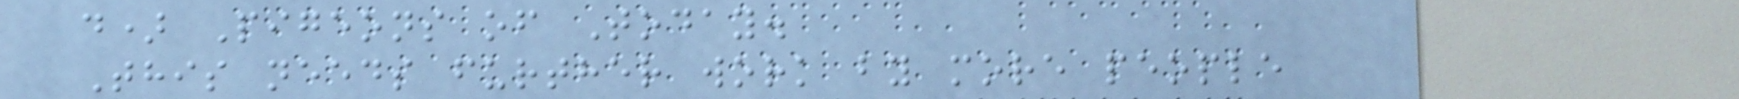d) Pigeons of Today.
This needs further work by more people
